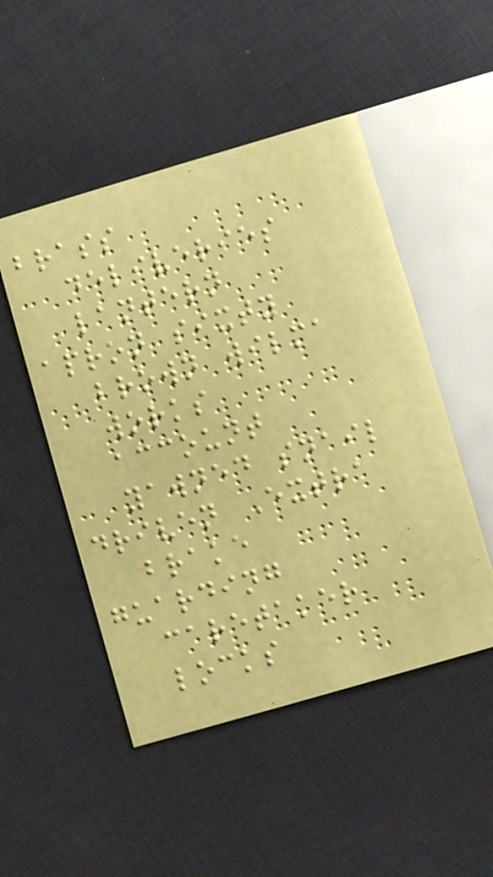brass
deliveries
lantern
apron sixty
brown wilma
works
account
yawned snail
driven Extra
brake
guarding
caretaker
locks
